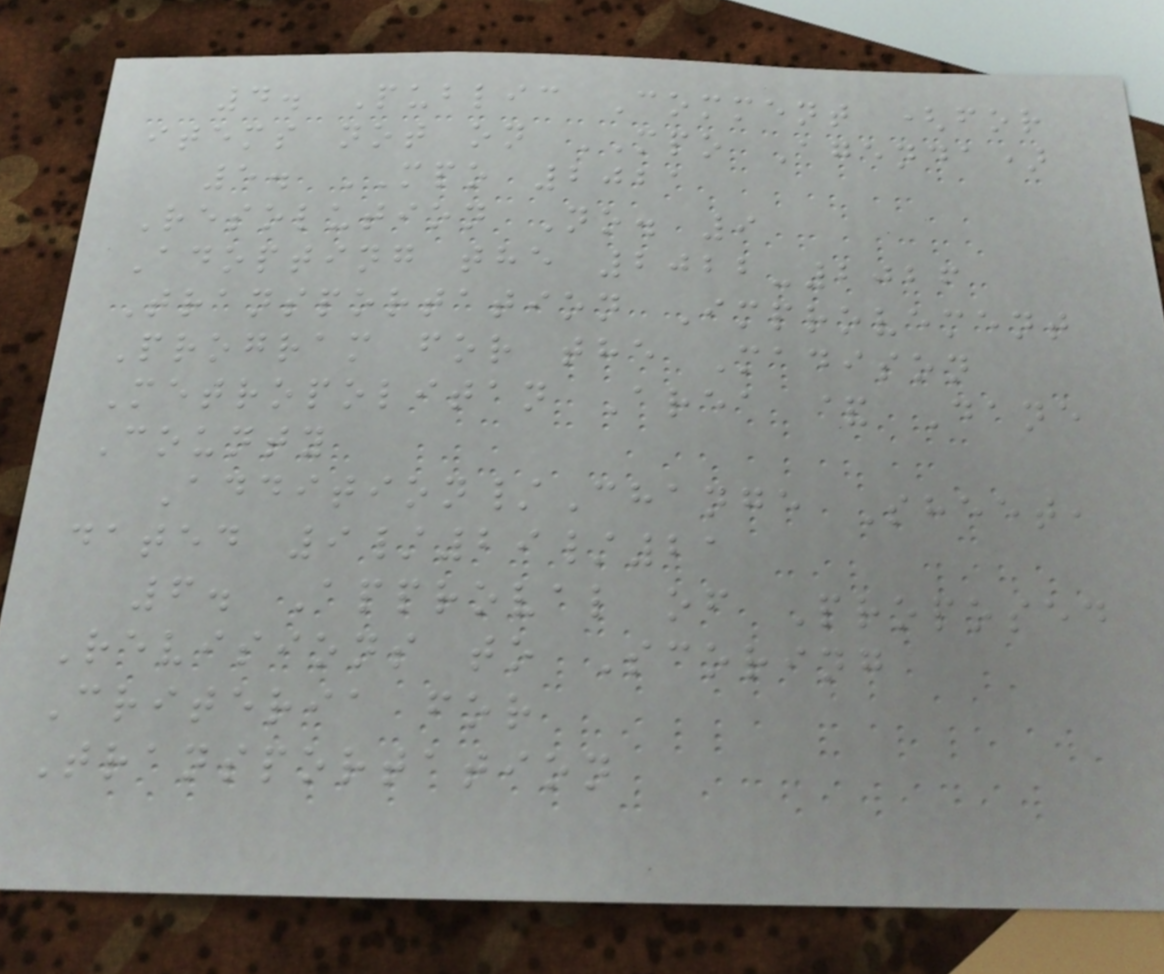4. Public Comment (for
items not on MPO Agenda)
5. MPO 2021
Resolution No. 9
Adopting the 2022-2026
Transportation Improvement
Program for the Madison
Metropolitan Area & Dane
County
Addition/Change Sheet,
dated 9/29/21
6. Approval of Proposed
Revisions to Scoring
Criteria for
Transportation
